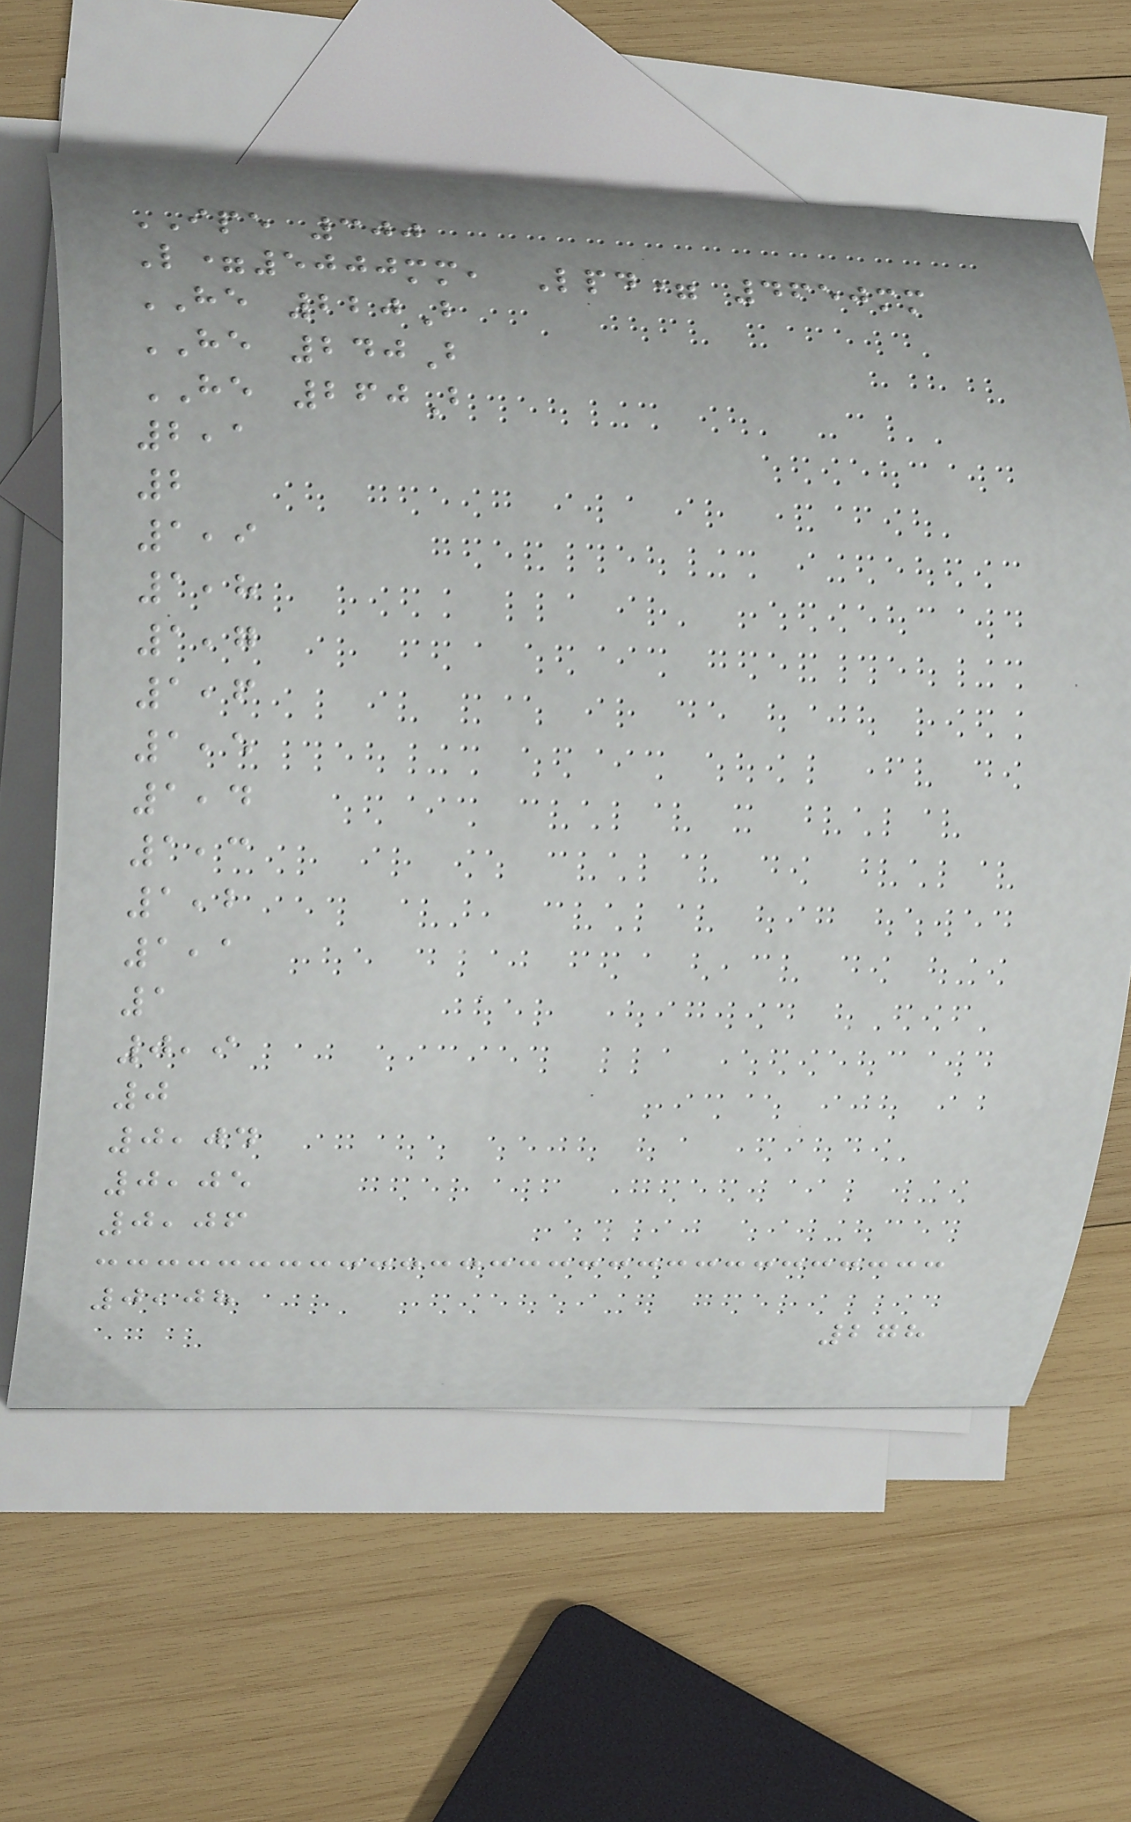IPE 300
L=5000mm, Lpd= 4650mm
HE 220B
HE 240B
HE 260B
2,1
2
1,9
1,8
1,7
1,6
1,5
1,4
1,3
1,2
1,1
1
0,9
0
0,04
0,05
0,06
0,08
278
